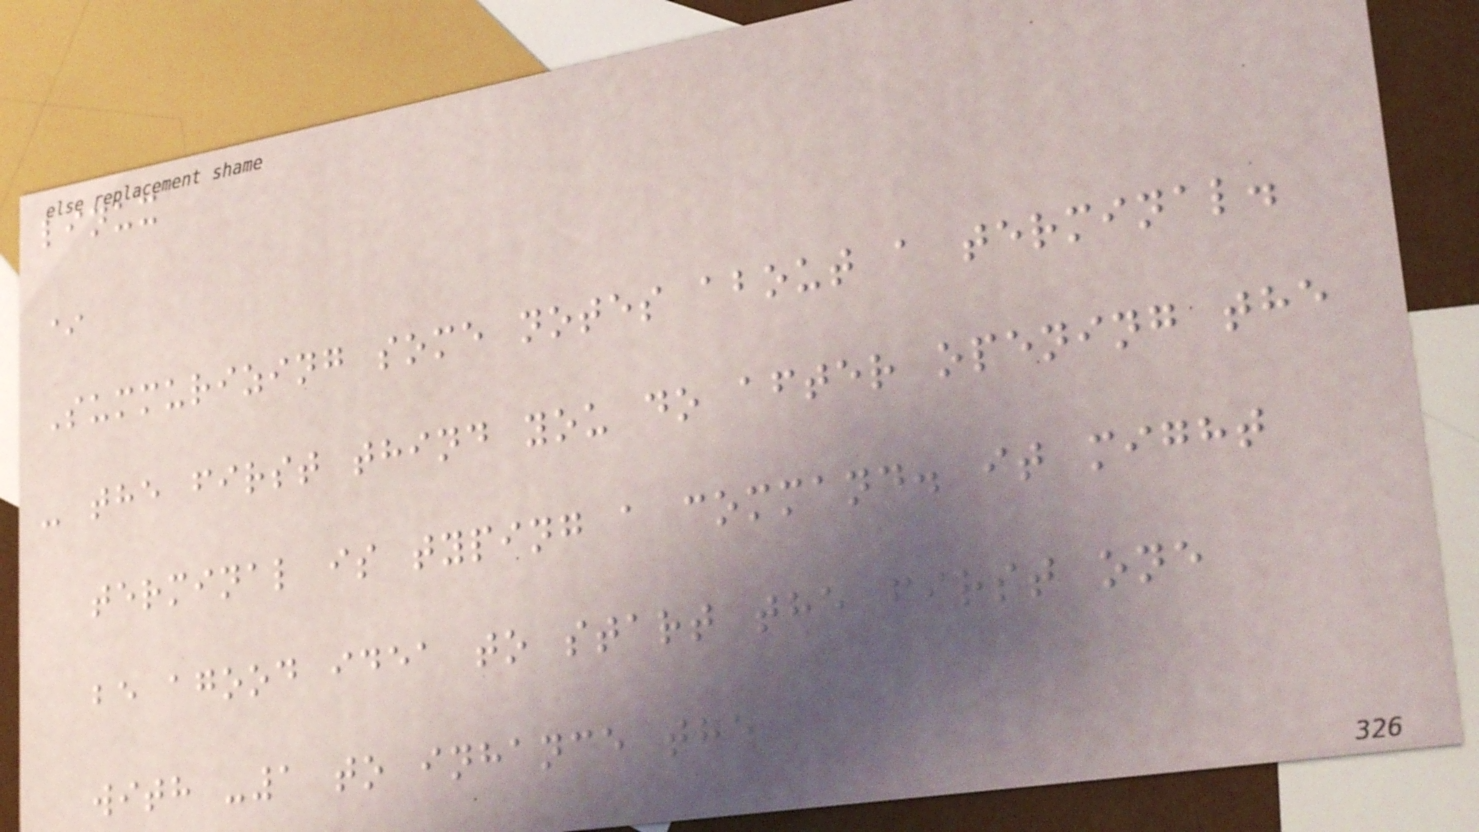linux
*
Summurizing some notes about a terminal.
- the first thind you do after opening the
terminal is typing a command. it might
be agood idea to start the first one
with -1 to inhance the
